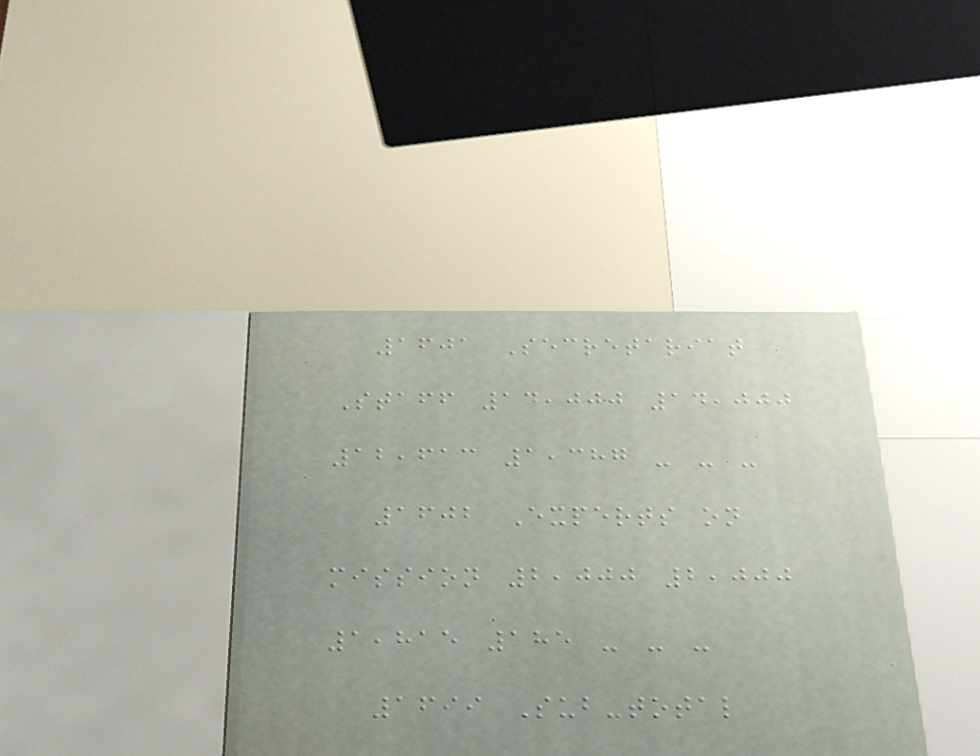1601 Secretariat
Staff 14,000 14,000
12,613 1,387 - - -
1602 Experts on
mission 2,000 2,000
1,815 185 - - -
1699 Sub-total
